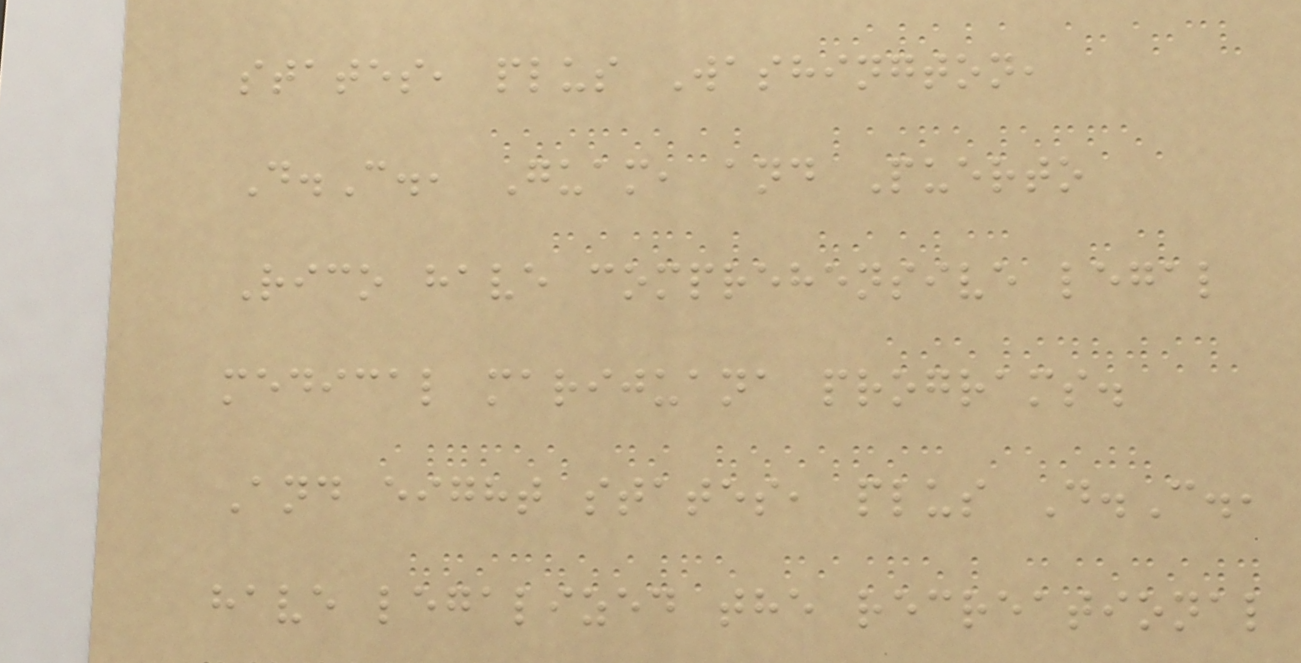states, plus Washington,
D.C., Guam, and Puerto
Rico have comprehensive legal
medical marijuana programs.
And eight states, plus D.C.,
have legalized the recreational
